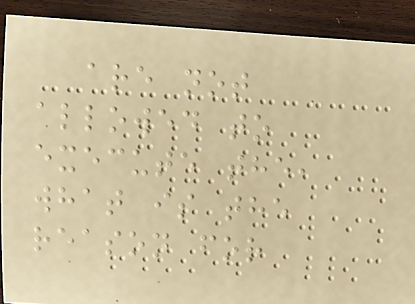are not
allowed to
execute the,
what is the
reason for
